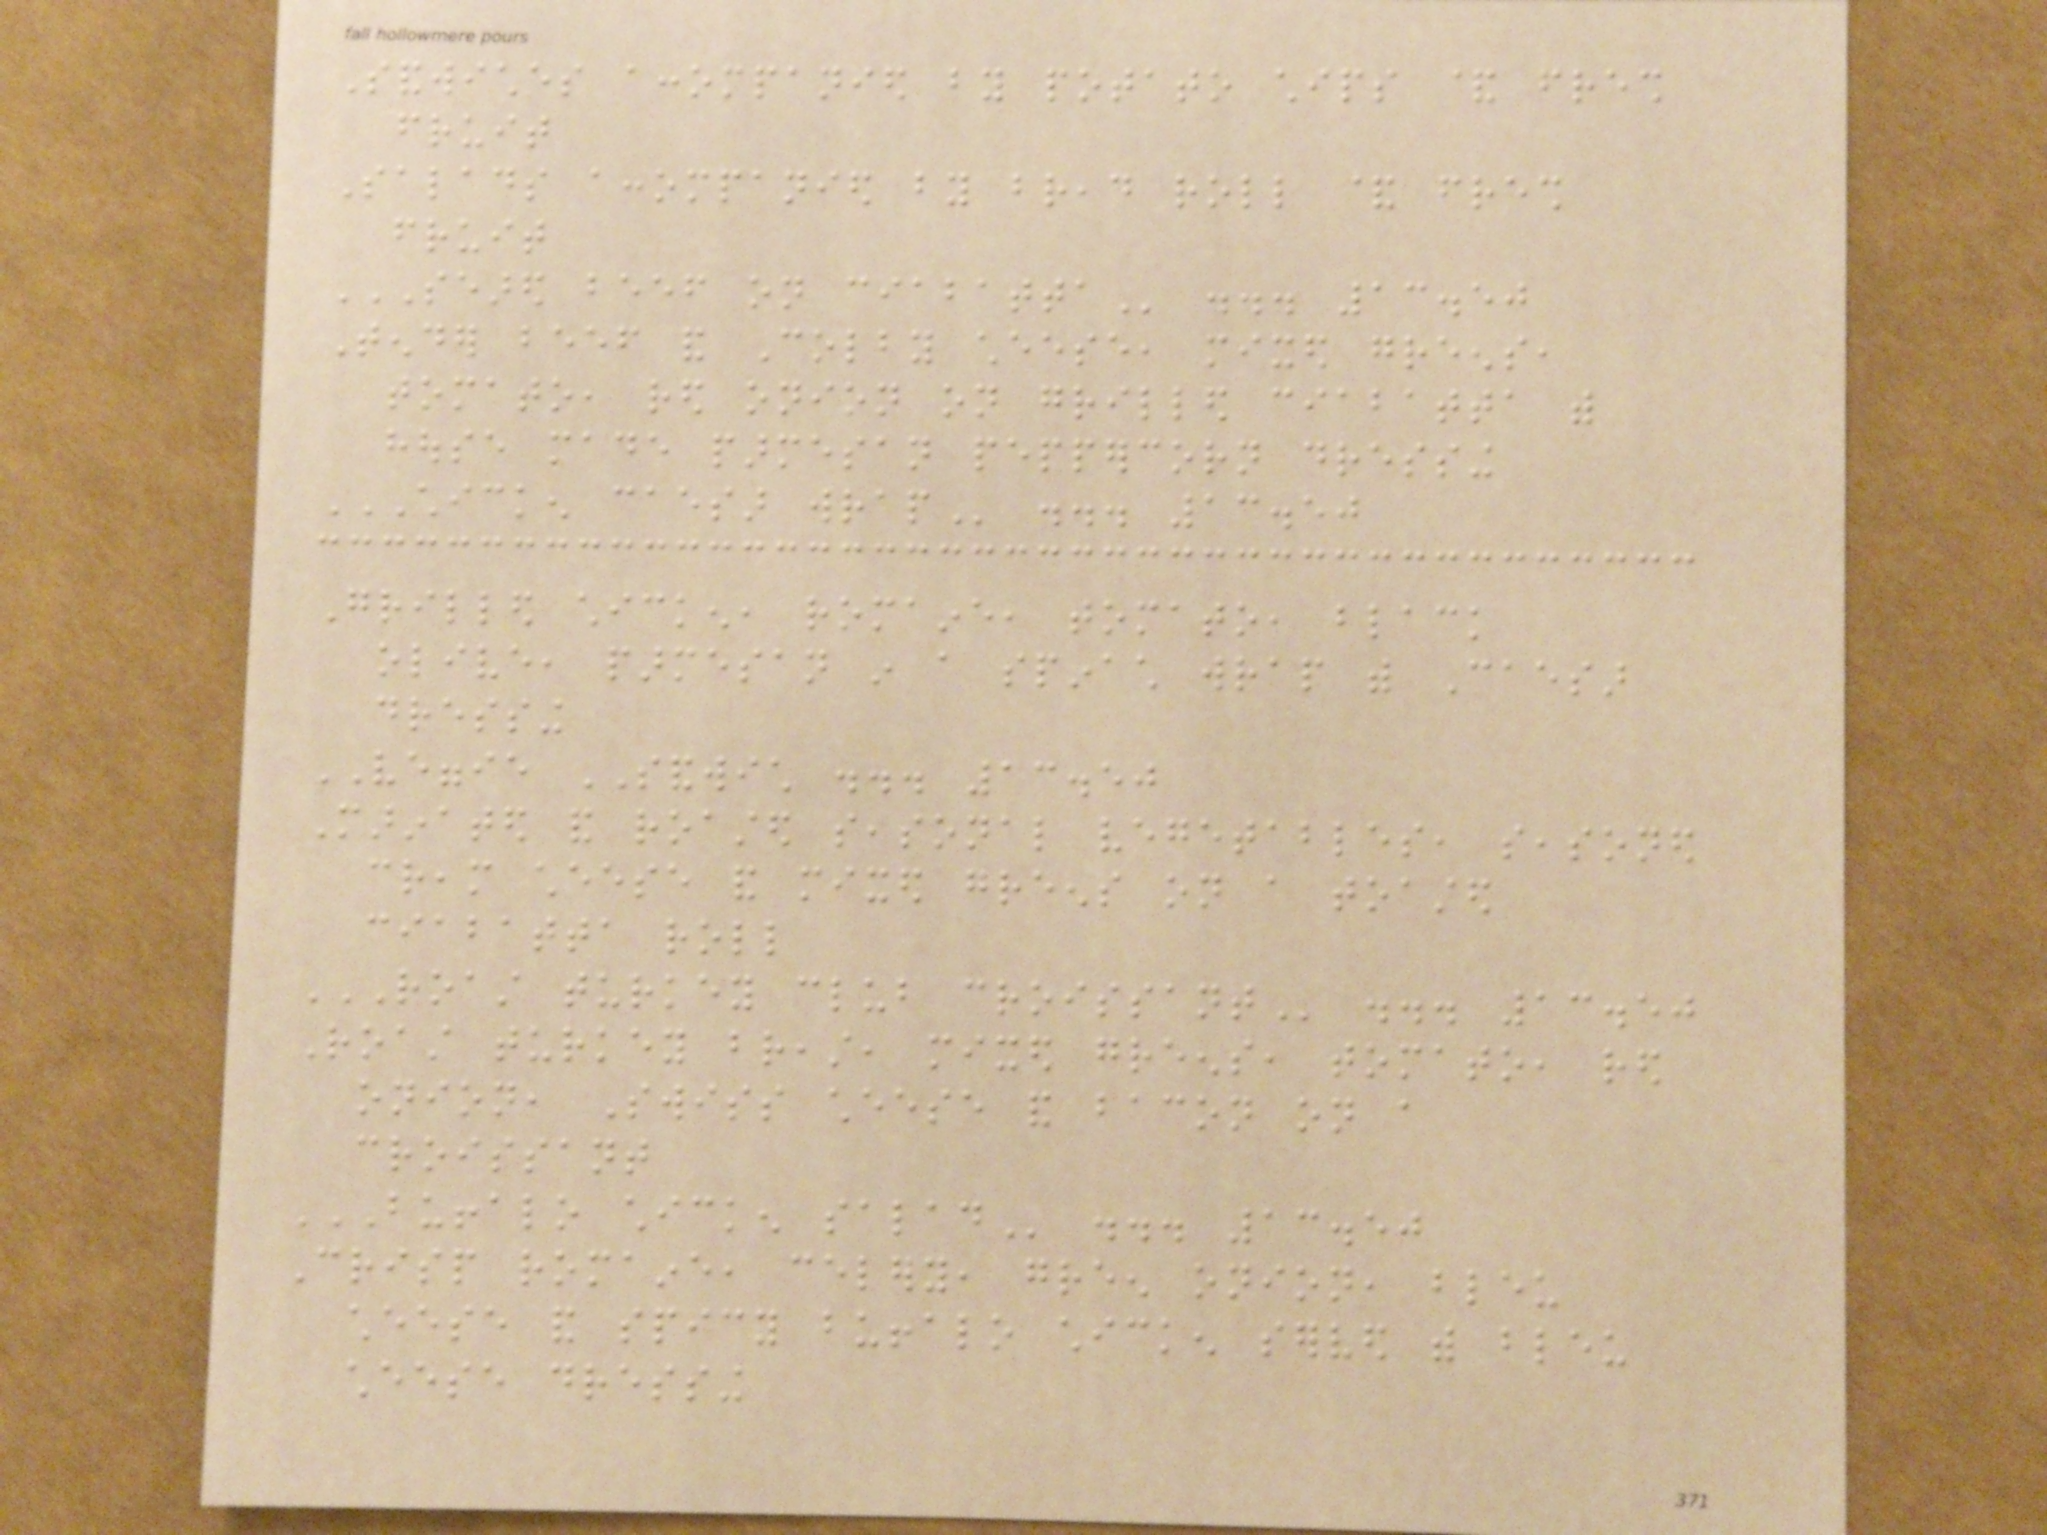Sandwiches accompanied by potato chips & fresh
fruit
Salads accompanied by bread roll & fresh
fruit
SEARED BEEF ON CIABATTA ... 13.50
Tender beef and Colby cheese, mixed greens,
tomato, red onion on grilled ciabatta with
house made parmesan peppercorn dressing
CHICKEN CAESAR WRAP ... 13.50
Grilled chicken, romaine, tomato, black
olive, parmesan in a spinach wrap with Caesar
dressing
VEGGIE SANDWICH ... 13.50
Marinated and roasted seasonal vegetables, seasoned
cream cheese and mixed greens on a toasted
ciabatta roll
ROAST TURKEY CLUB CROISSANT ... 13.50
Roast turkey breast, mixed greens, tomato, red
onion, Swiss cheese and bacon on a
croissant
BUFFALO CHICKEN SALAD ... 13.50
Crisp romaine, celery, green onion, bleu
cheese and spicy buffalo chicken served with bleu
cheese dressing
